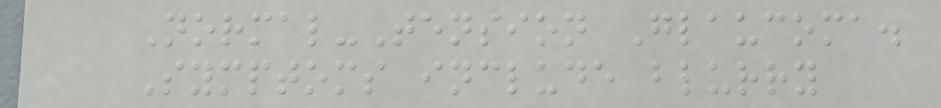Normal-Tension Glaucoma.
Symptoms include blurry
